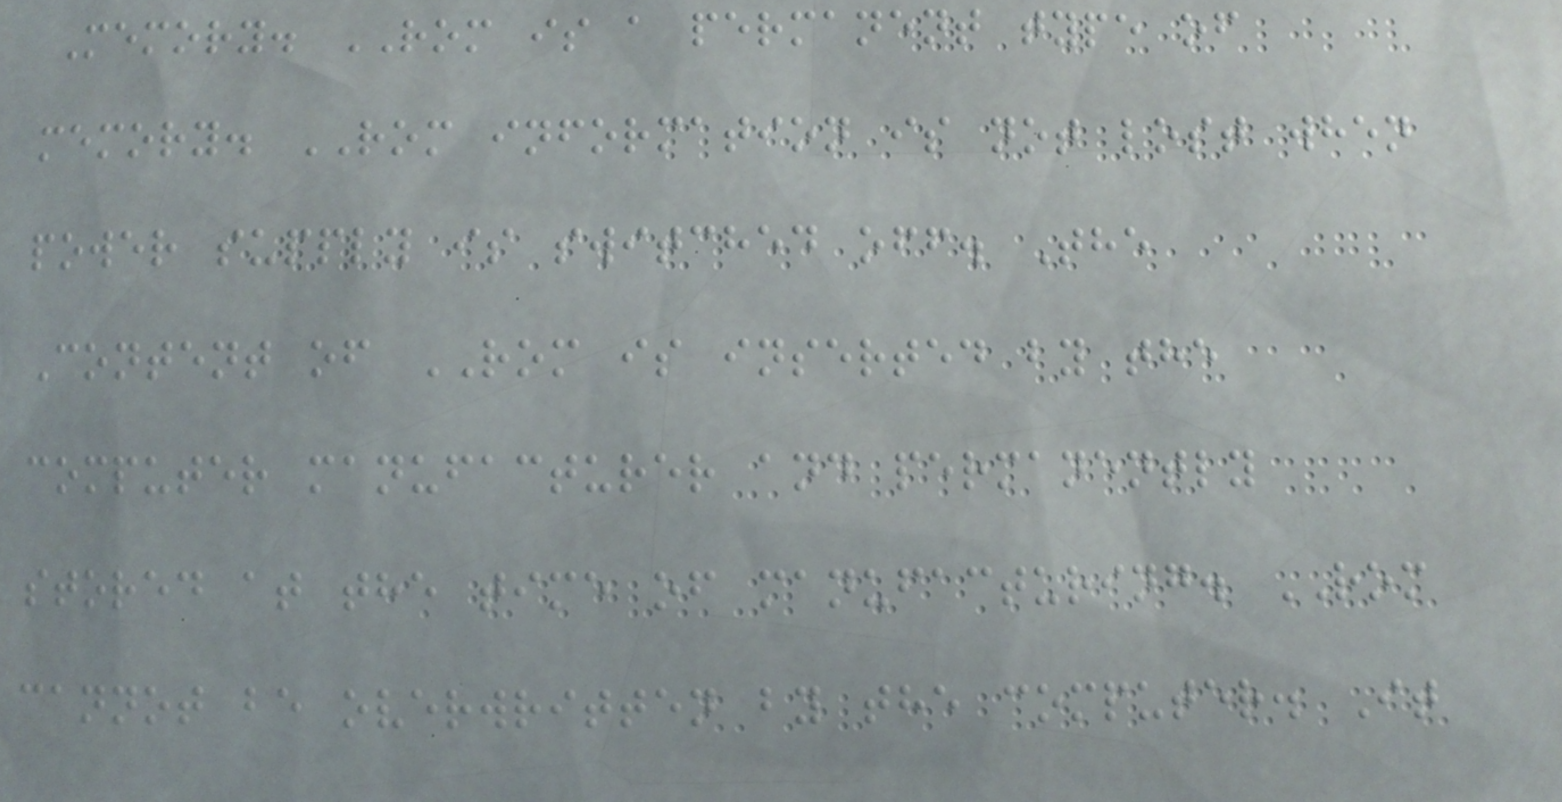Memory. ROM is a permanent type of
memory. ROM information is not lost when
power supply is switched off. The
Content of ROM is inserted by the
computer manufacturer and permanently
stored at the time of manufacturing. ROM
cannot be overwritten by the computer. It
